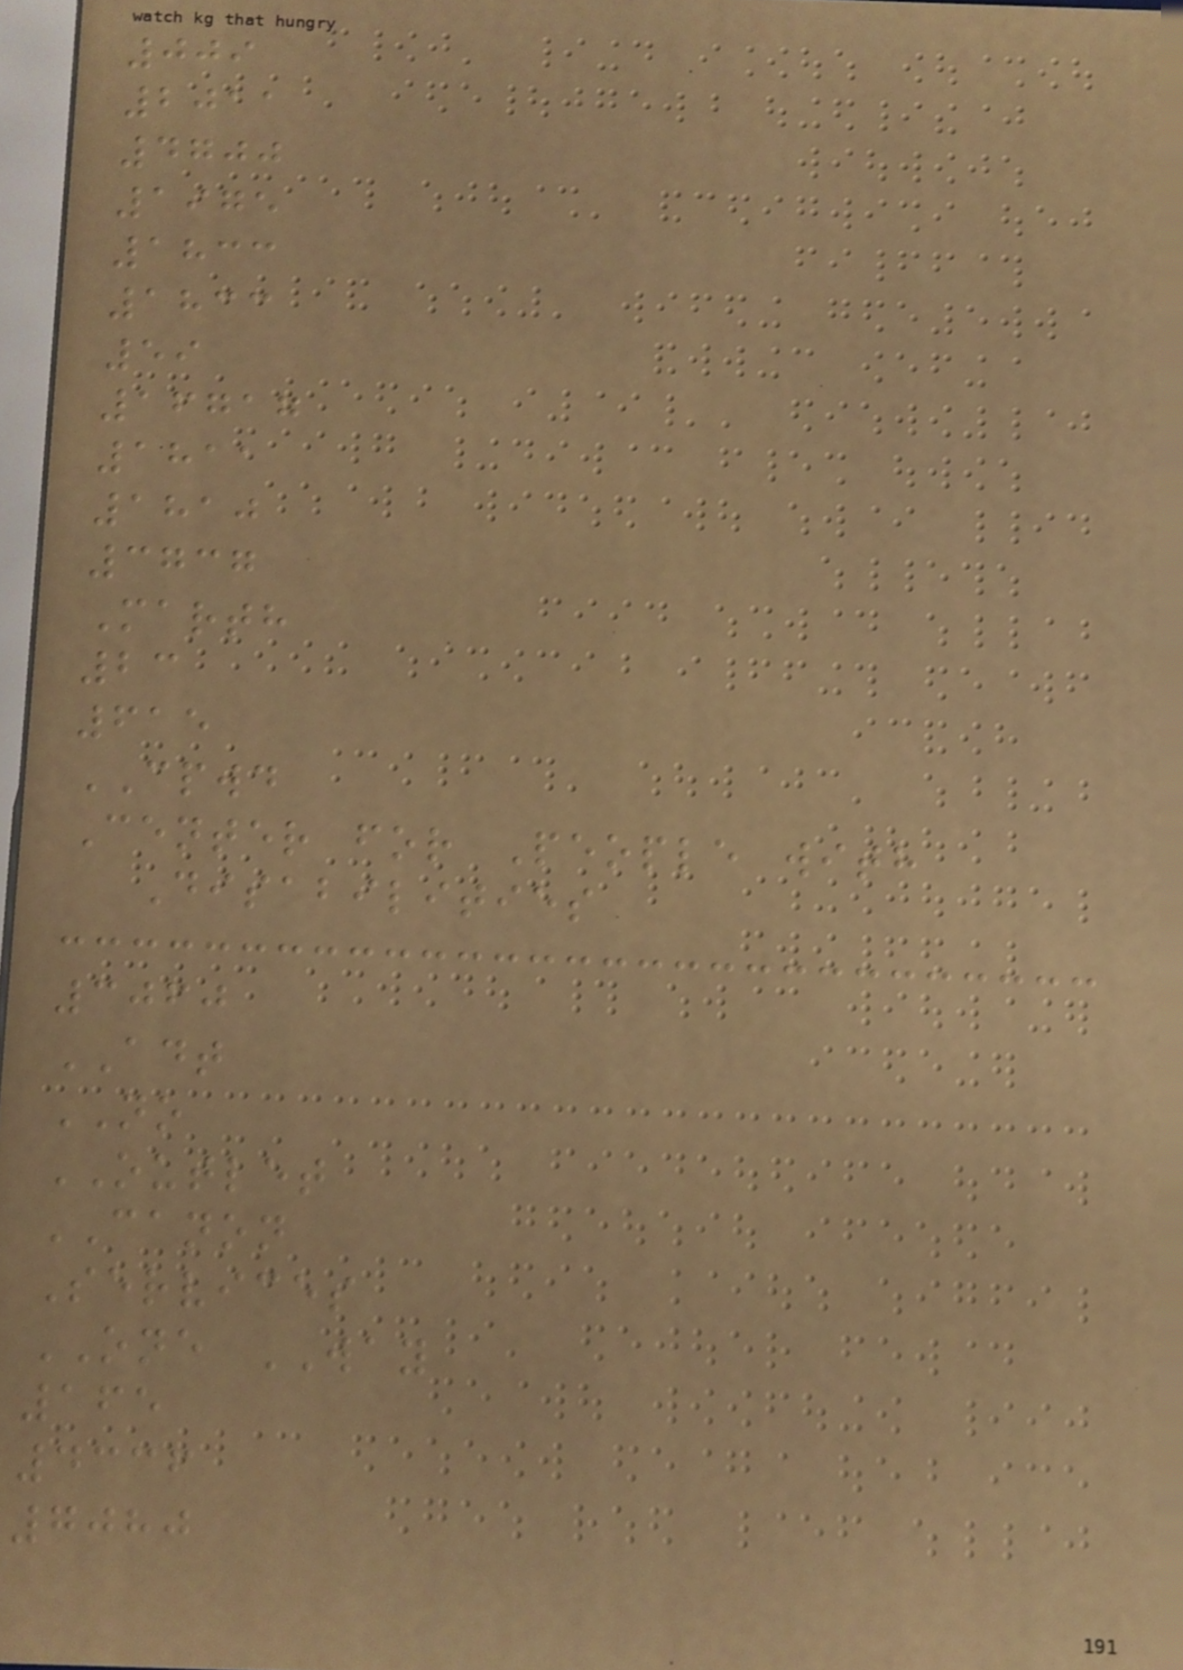009
2011
4700
1975
1833
1833
59
16717
1811
1810
3737
Marth
23
615
CPWD
Center for People with
Disabilities
3060
ADT
NO
OUTLET
CANON
Services
ONE WAY
165
4336
7080
